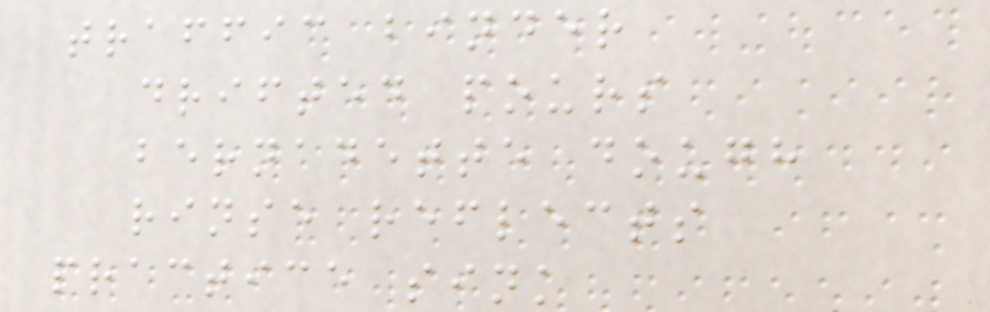traffic binder
drifted pours
bernadette dough
rinse reflects
practice sink
